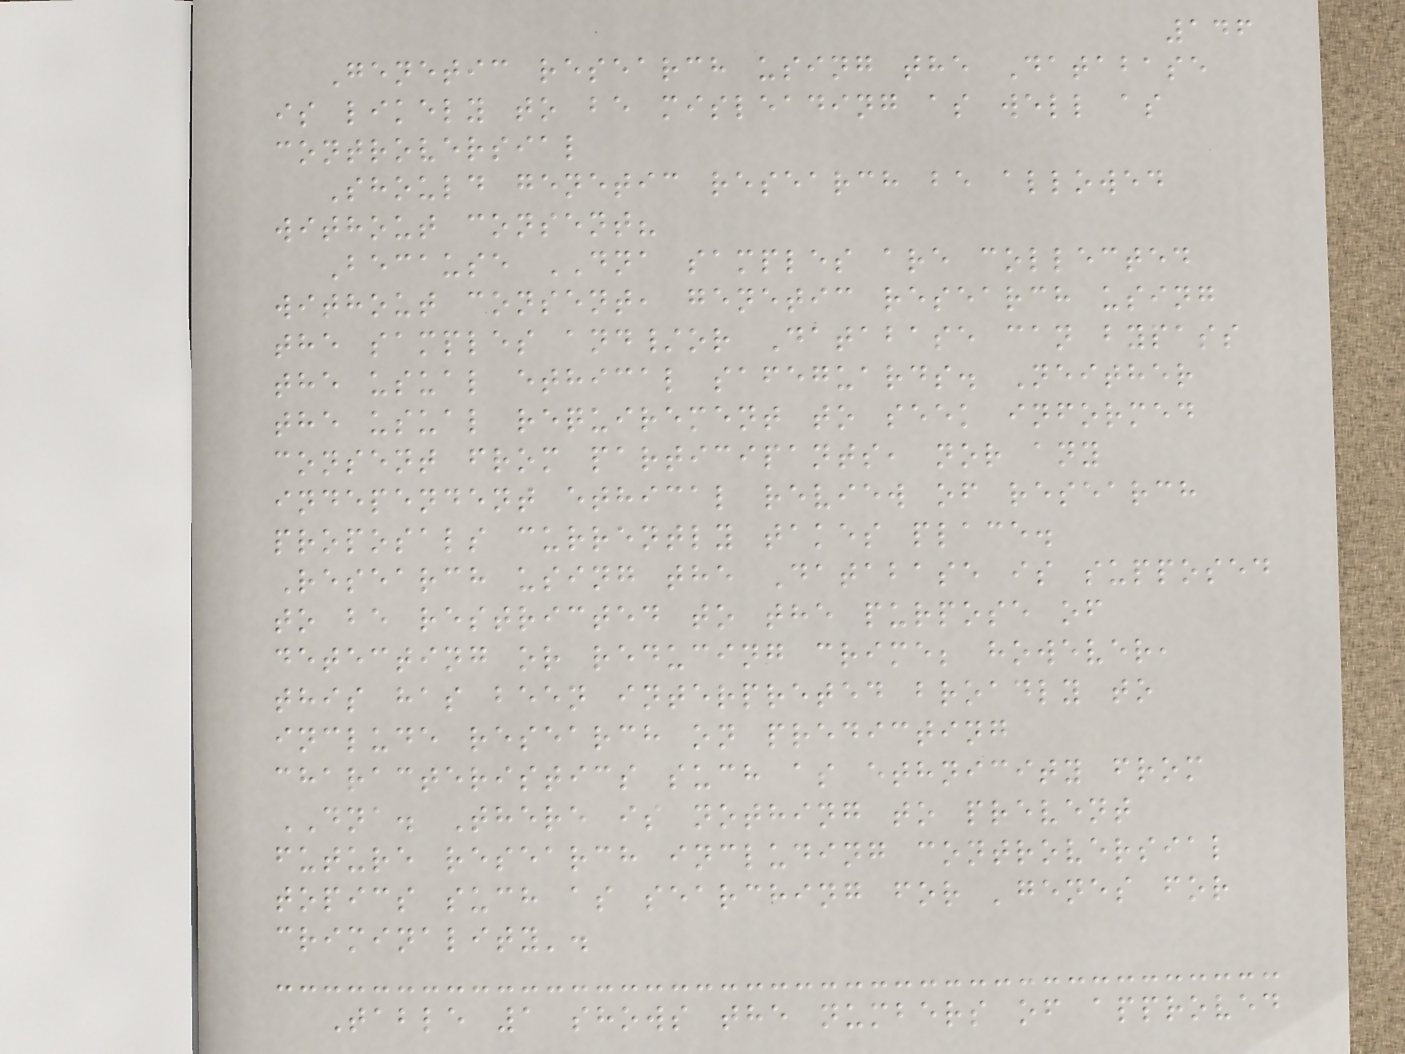146
Genetic research using the Database
is likely to be misleading as well as
controversial
Should genetic research be allowed
without consent?
Because DNA samples are collected
without consent, genetic research using
the samples and/or Database can bypass
the usual ethical safeguards. Neither
the usual requirement to seek informed
consent from participants, nor any
independent ethical review of research
proposals currently takes place.
Research using the Database is supposed
to be restricted to the purpose of
detecting or reducing crime; however,
this has been interpreted broadly to
include research on predicting
characteristics such as ethnicity from
DNA. There is nothing to prevent
future research including controversial
topics such as searching for 'genes for
criminality'.
Table 1 shows the numbers of approved
